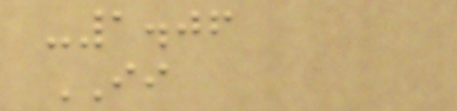-1.06
II
